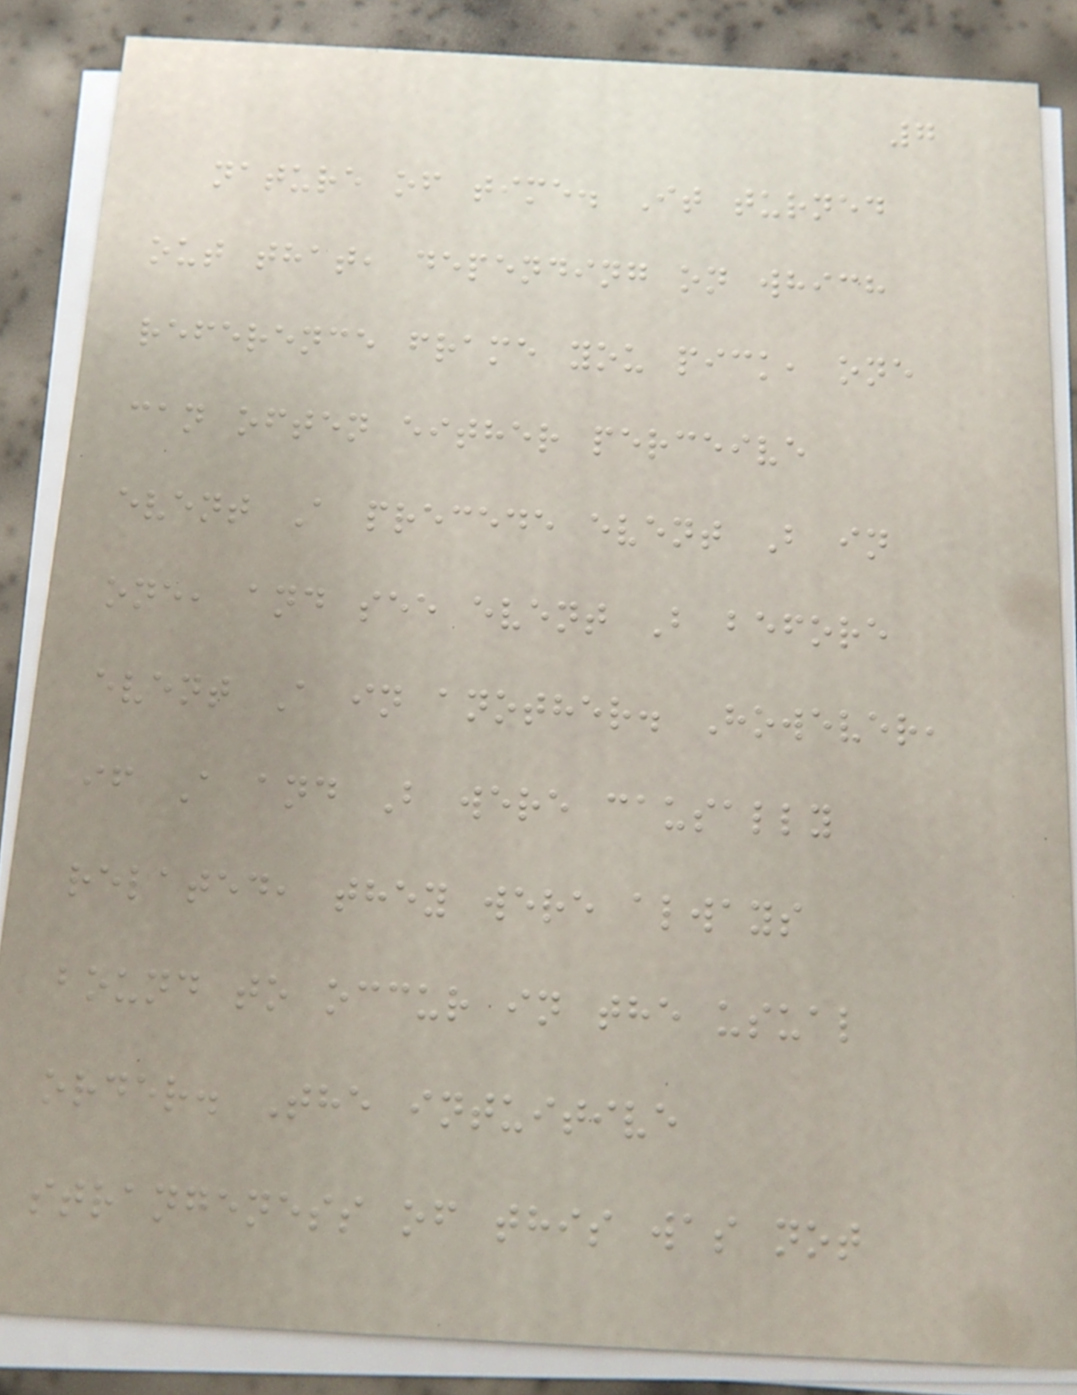7
nature of time. It turned
out that, depending on which
reference frame you pick, one
can often either perceive
event A precede event B in
one, and see event B before
event A in another. However,
if A and B were causally
related, they were always
bound to occur in the usual
order. The intuitive
strangeness of this was not
